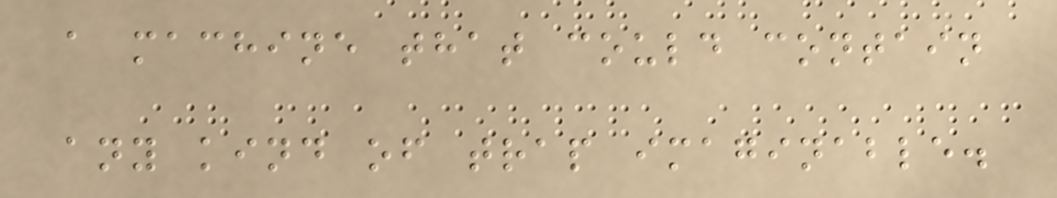a machine that could contain
any kind of trap imaginable.
